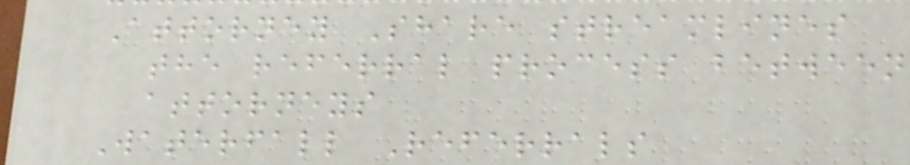Attorney Share streamlines
the referral process between
attorneys
Waterfall Referrals
